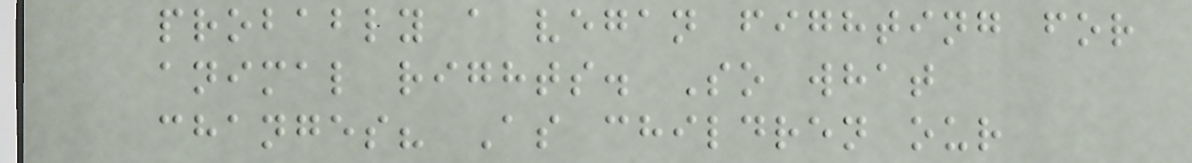probably a vegan fighting for
animal rights. So what
changes? As children our
